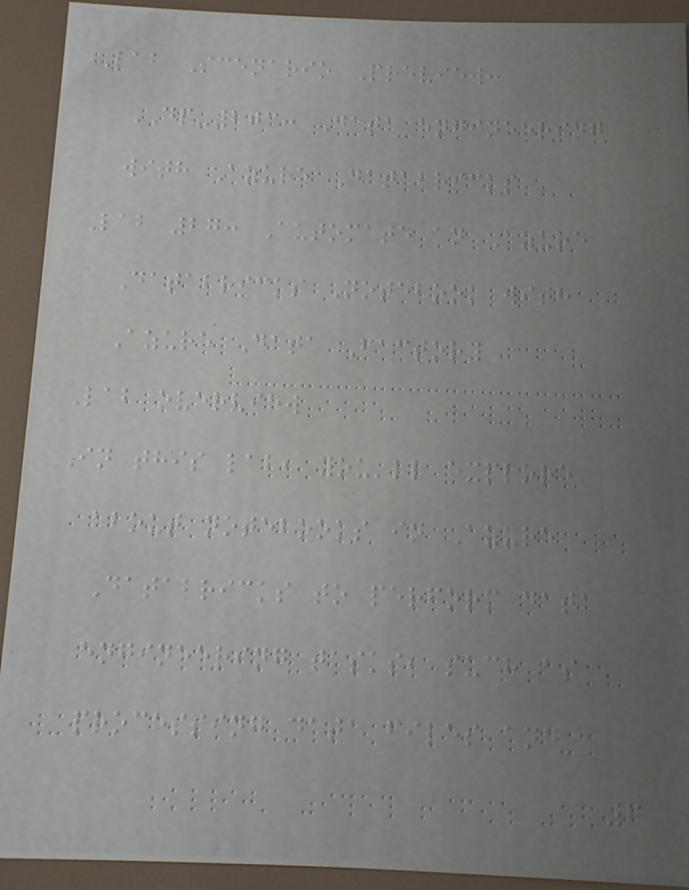Lab Scenario Preview:
DP-203: Data engineering
with Azure Databricks
Lab 27: Automate an Azure
Databricks Notebook with
Azure Data Factory
Lab overview
In this lab, you'll explore
about notebooks in Azure
Databricks to perform data
engineering tasks, such as
processing data files and
6
